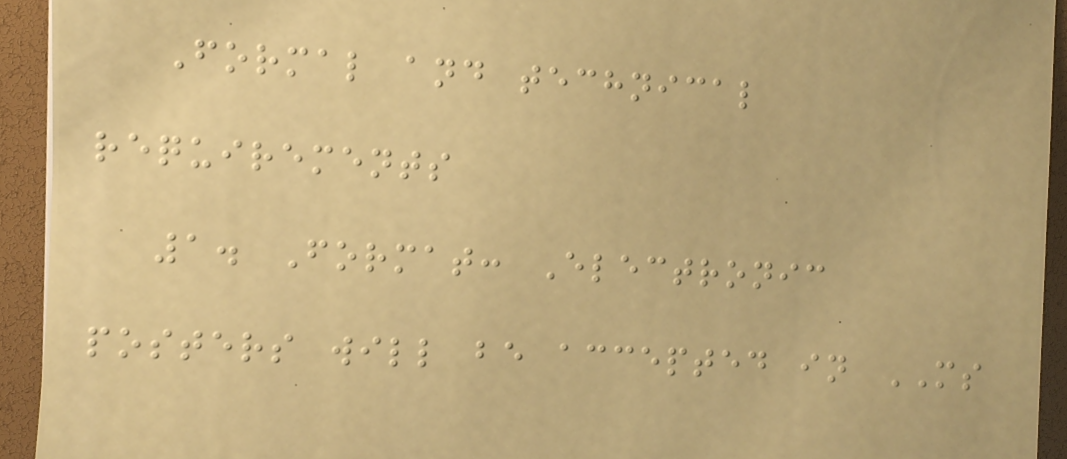Formal and technical
requirements
1. Format: Electronic
posters will be accepted in MS
